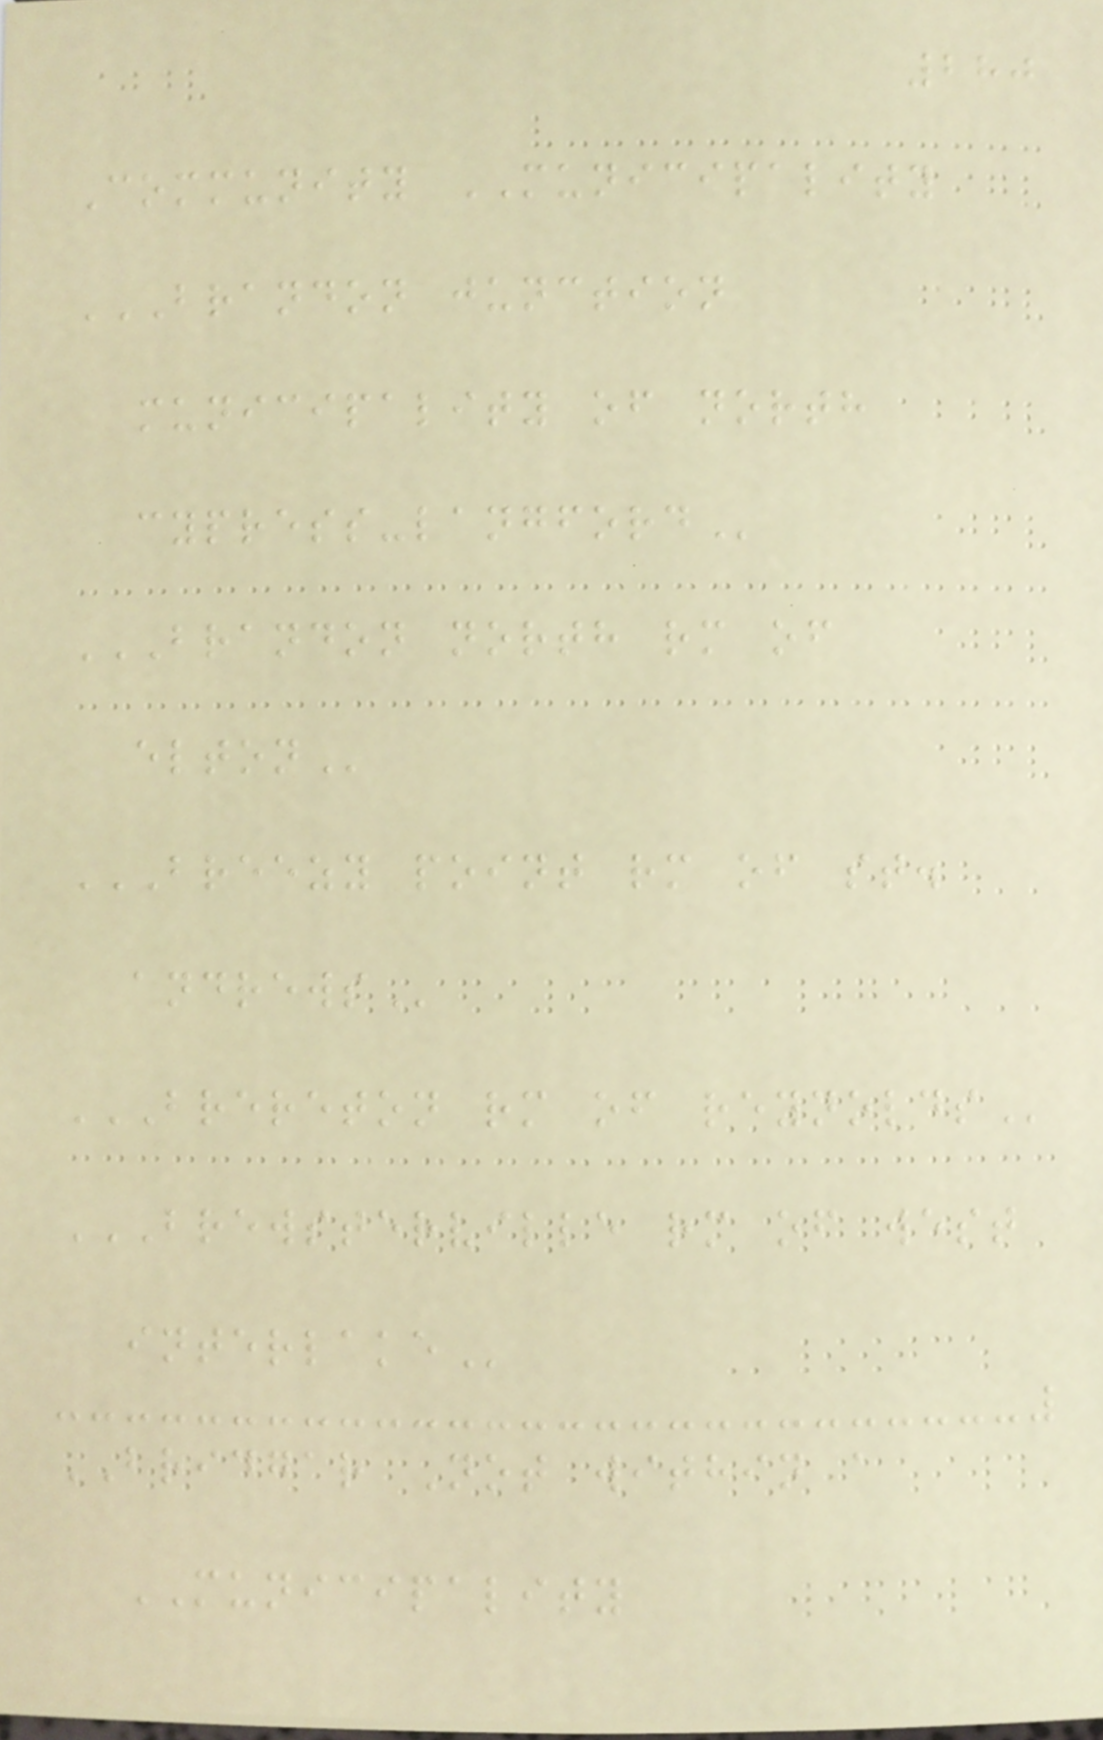280
Community MUNICIPALITY
BRANDON JUNCTION
MUNICIPALITY OF NORTH
CYPRESS-LANGFORD
BRANDON NORTH RM OF
ELTON
BREEZY POINT RM OF ST.
ANDREWS
BRERETON RM OF REYNOLDS
BREWSTERVILLE RM OF WEST
INTERLAKE
BRIDGAR Not within a
MUNICIPALITY
